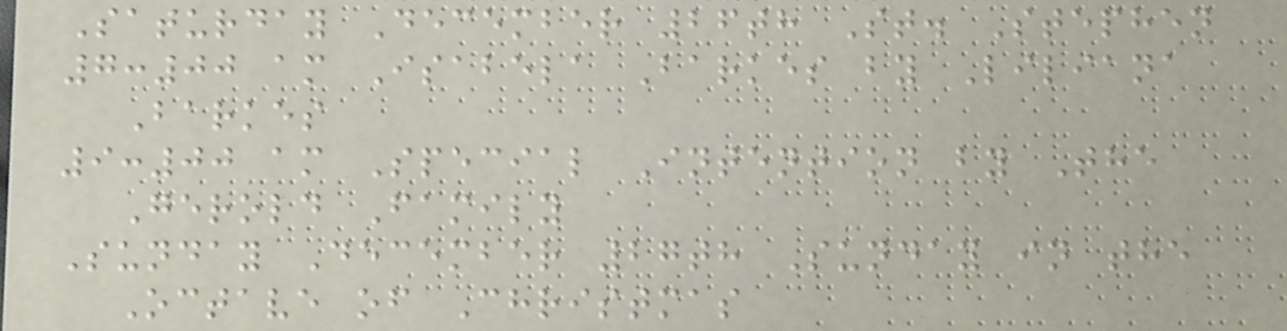Saturday December 26th St. Stephen
7:00 am Isabela Barkes by Liliana
Barkes
9:00 am Special Intention by The
Gerold Family
Sunday December 27th Sunday in the
Octave of Christmas
